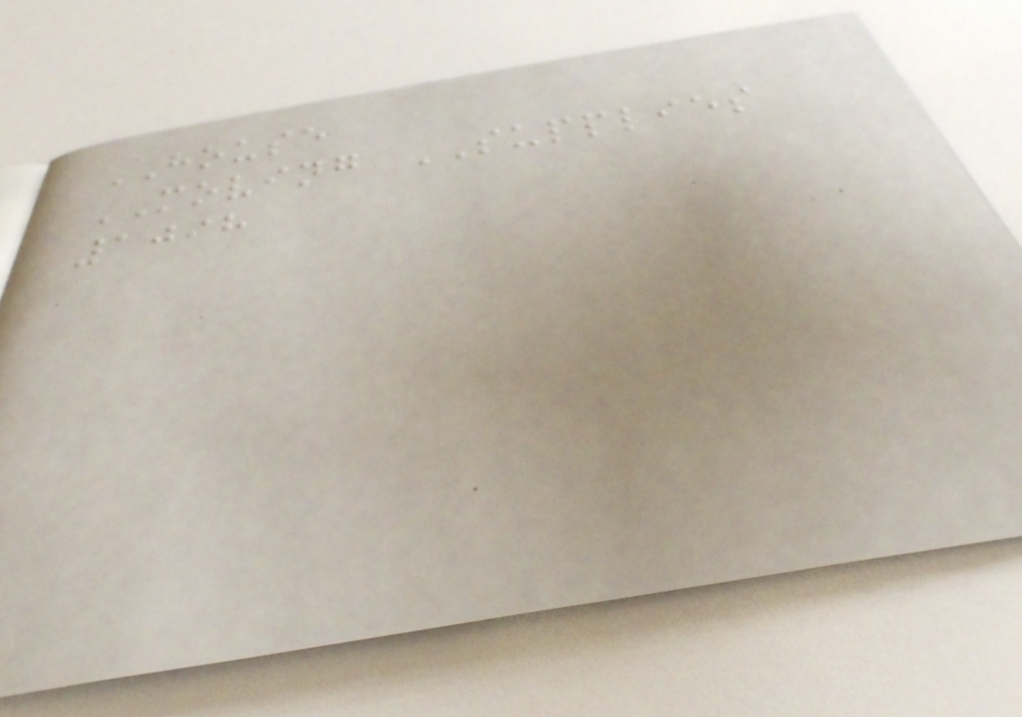HOUSE
MOVING SUPPLIES
1098
